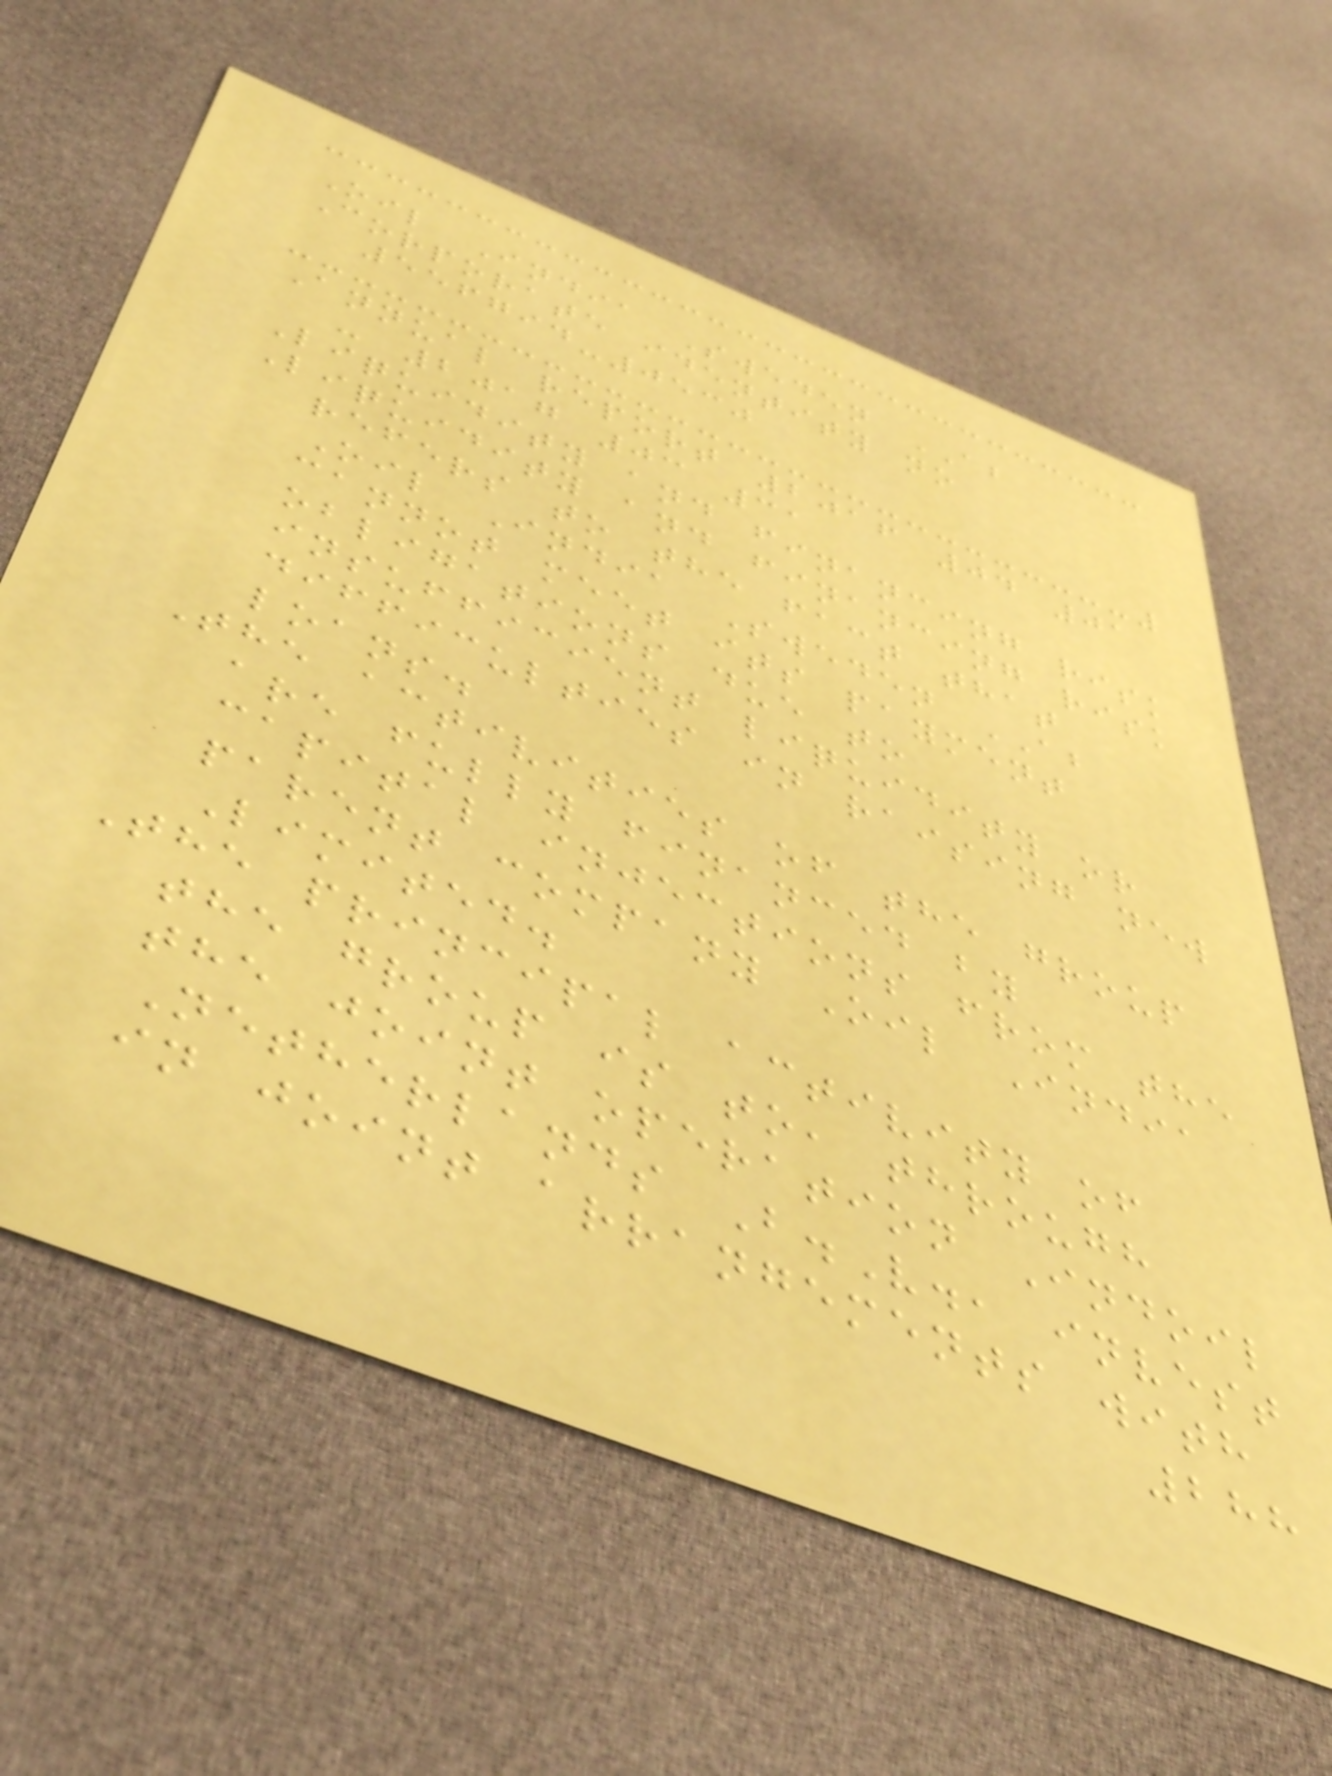Oil India Sweden AB
Corporate identity no
556794-0530
Annual report 2016 04 01
- 2017 03 31
Liquidity and financing risk
Liquidity and financing risk
refers to the fact that
Oil India Sweden AB
cannot meet its payment
obligations due to
insufficient liquidity or
difficulties in raising new
loans.
The activities of the group
are fully financed by
capital injections from the
parent company Oil India
Limited.
The principal activity of
the group is to, through
the joint operation Indoil
Netherlands B.V., invest
in joint arrangements with
288
